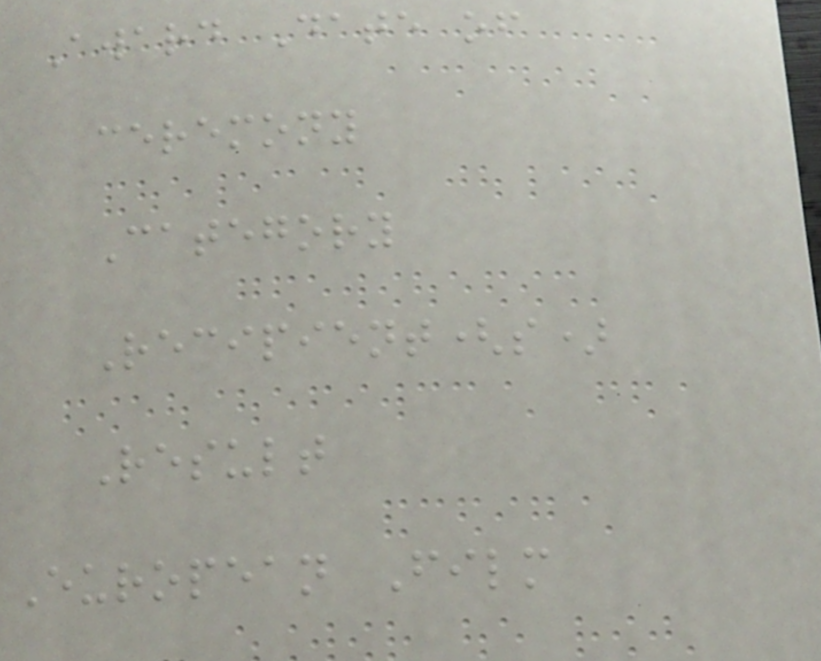Award Date of
ceremony
Category
Recipient(s)
Result
European Film
